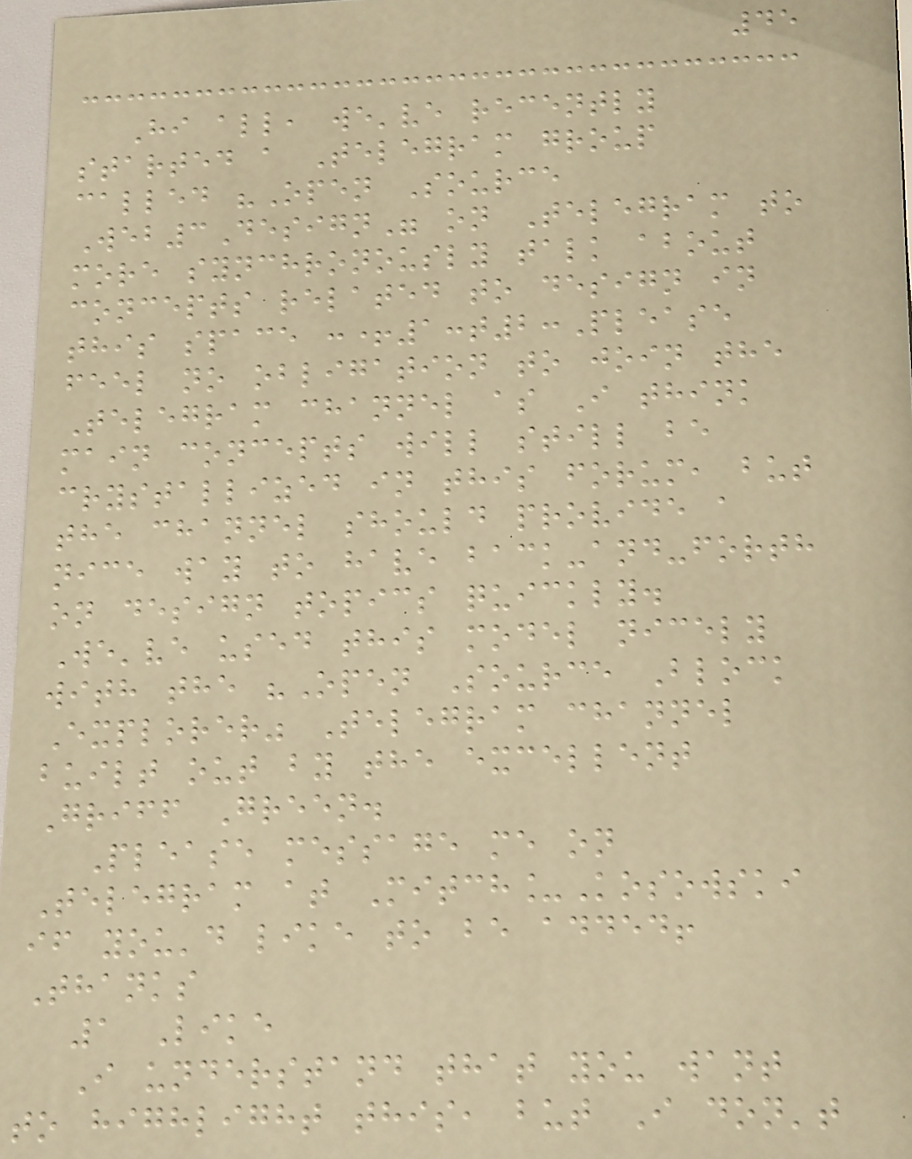45
Hi all, we've recently
started a Telegram group
called "Open Source
Web3Design" on Telegram to
more synchronously talk about
concepts related to design in
this space :+1:t2:Please
feel no obligation to join the
Telegram channel as I think
main concepts will still be
crystallized in this forum, but
the channel should provide a
nice way to have back-and-forth
on design topics quickly.
We've used this model nicely
with the "Open Source Block
Explorer" Telegram channel
built out by the excellent
Griff Green.
Please message me on
Telegram at Mitch_Kosowski
if you'd like to be added!
Thanks
1 Like
I understand that you want
to highlight this, but I don't
